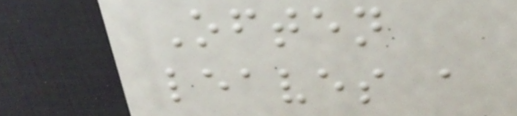Often
leaves a
